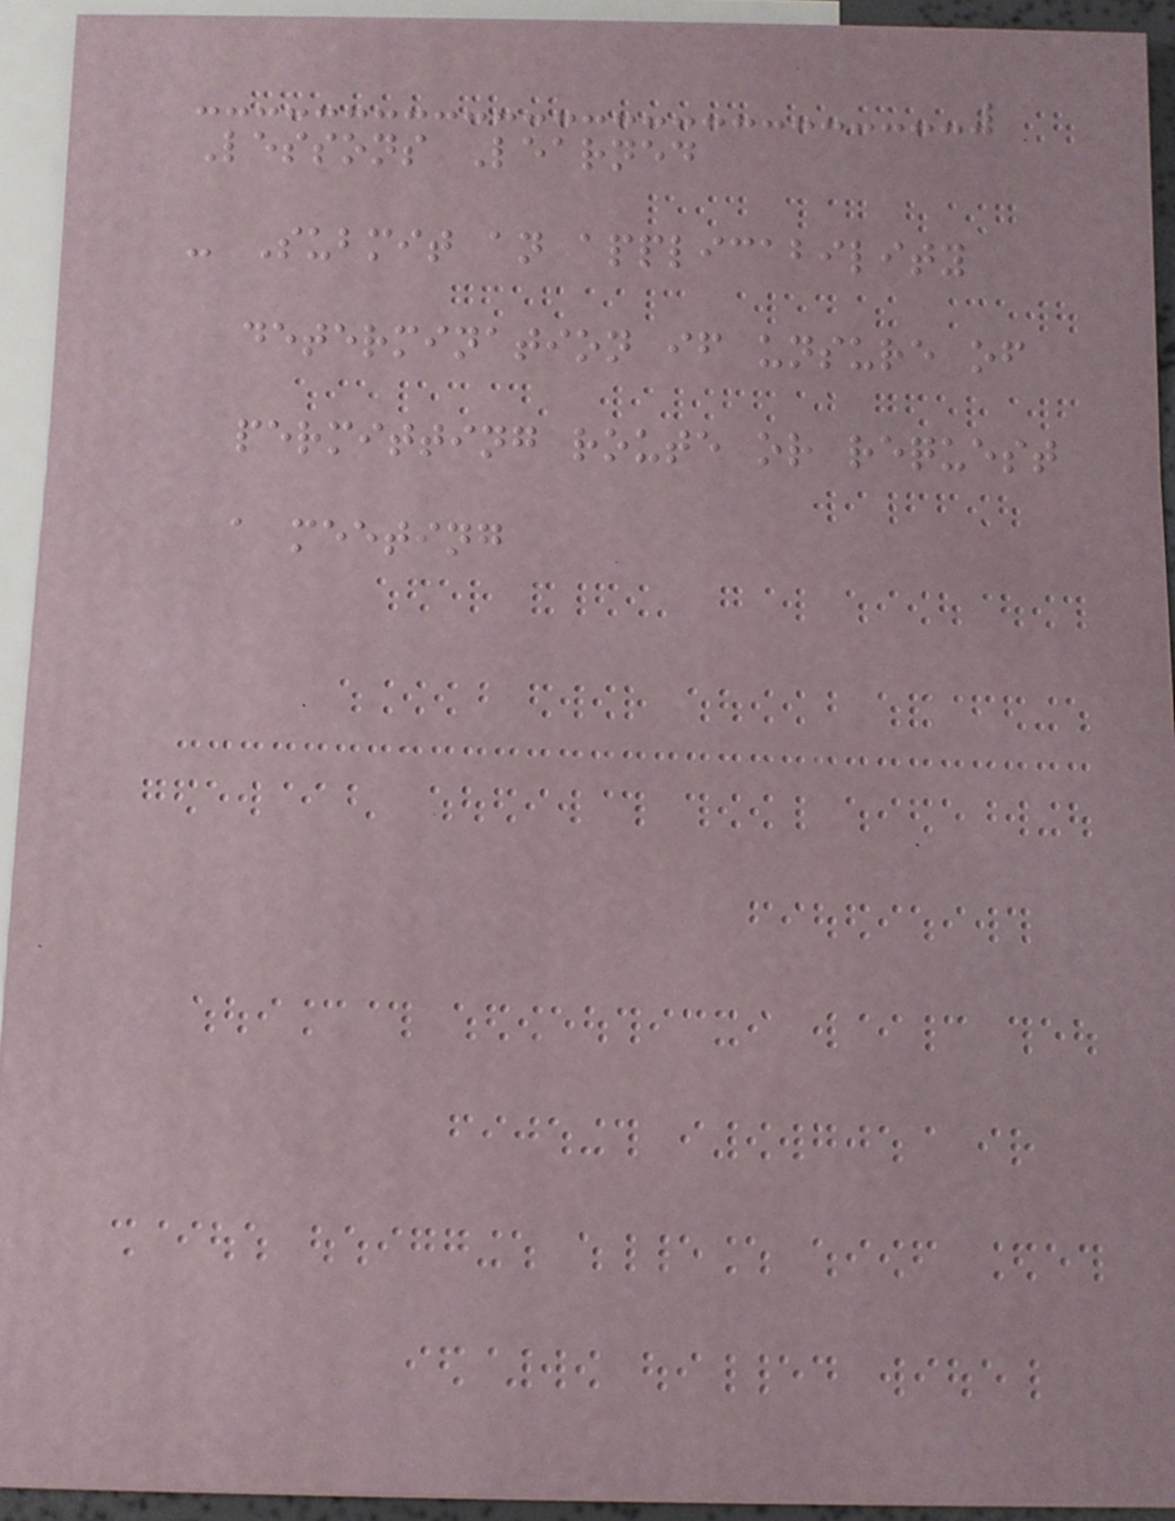Lessons Learned
- Submit an applicability
determination if unsure of
permitting route or request
a meeting
